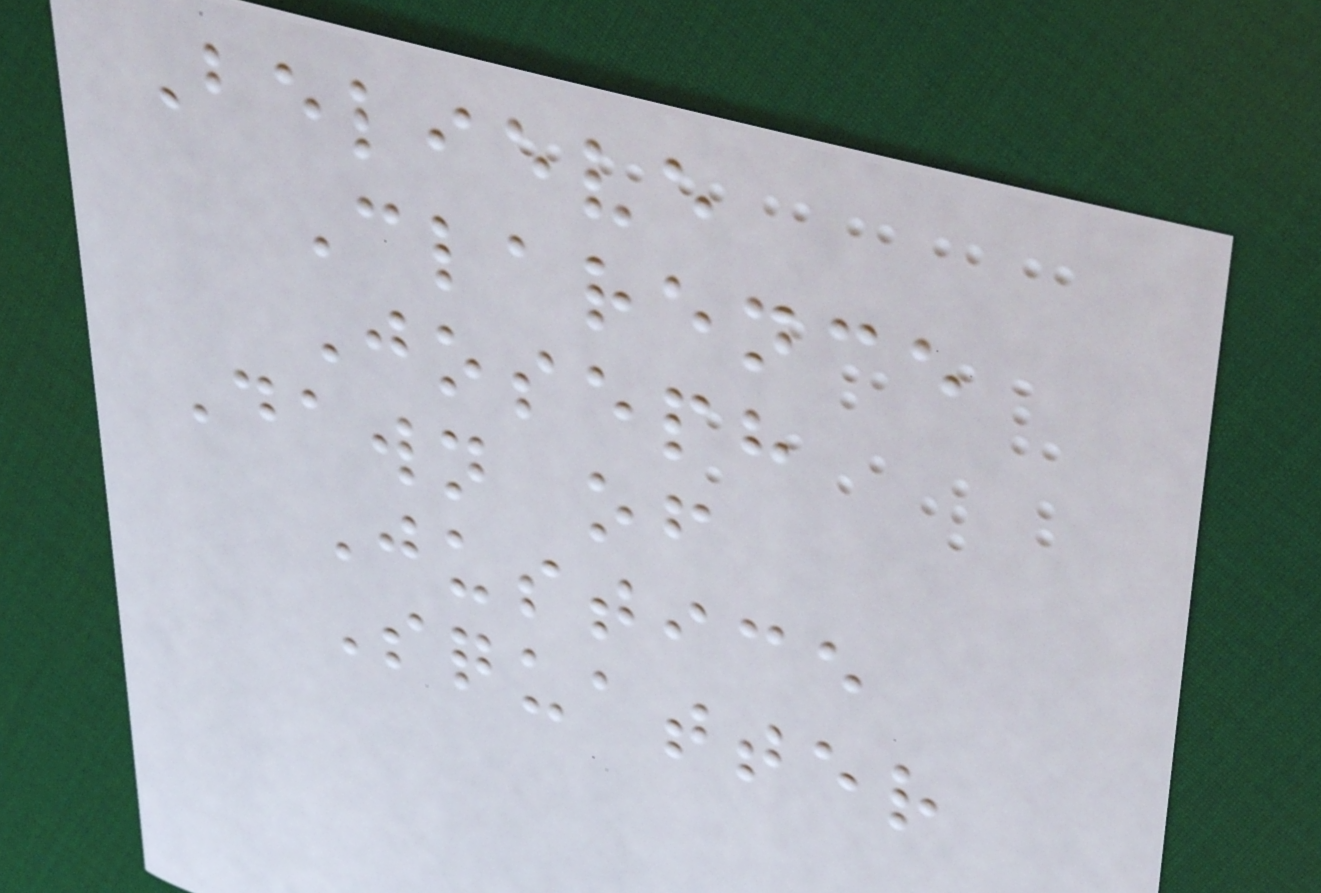Believe
Clarence
Joseph
Dawn of
Justice
Squatter
